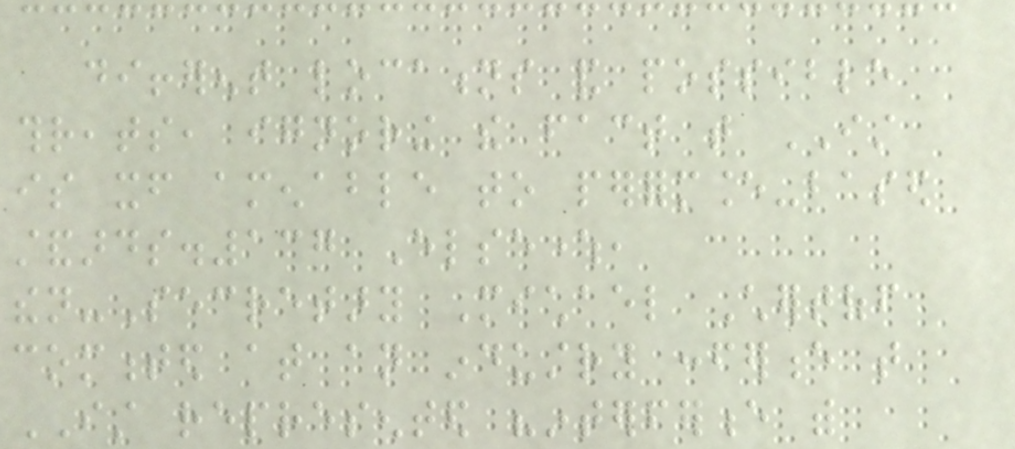different locations and possible
threats, ignoring the fact that IST
is itself amenable to performance-based
standards.137 Elsewhere,
then-Secretary Michael Chertoff
commented at an industry conference that
IST represented "interference with
